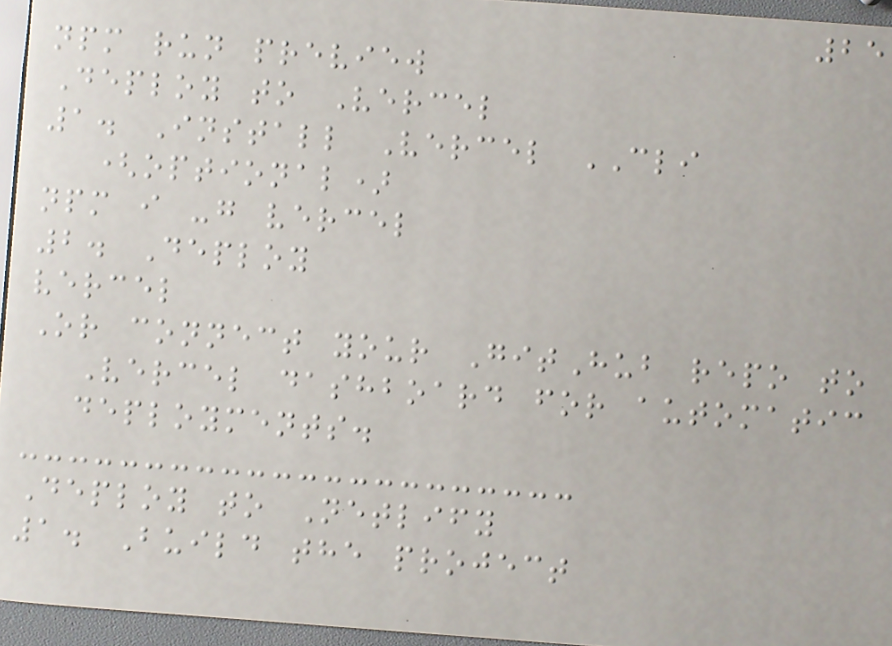25
npm run preview
Deploy to Vercel
1. Install Vercel CLI
(optional)
npm i -g vercel
2. Deploy
vercel
Or connect your GitHub repo to
Vercel dashboard for automatic
deployments.
Deploy to Netlify
1. Build the project
